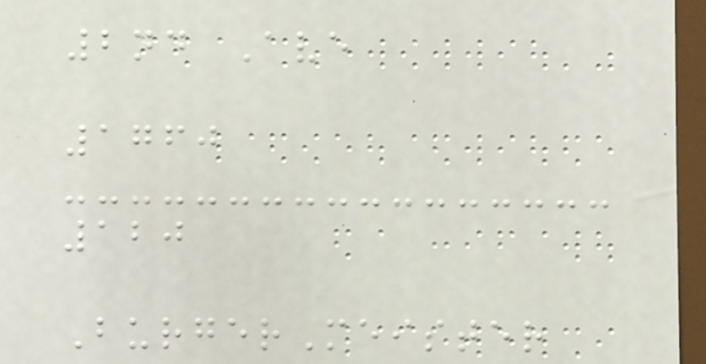2nd Ave
1760
120
BurgerMeister
